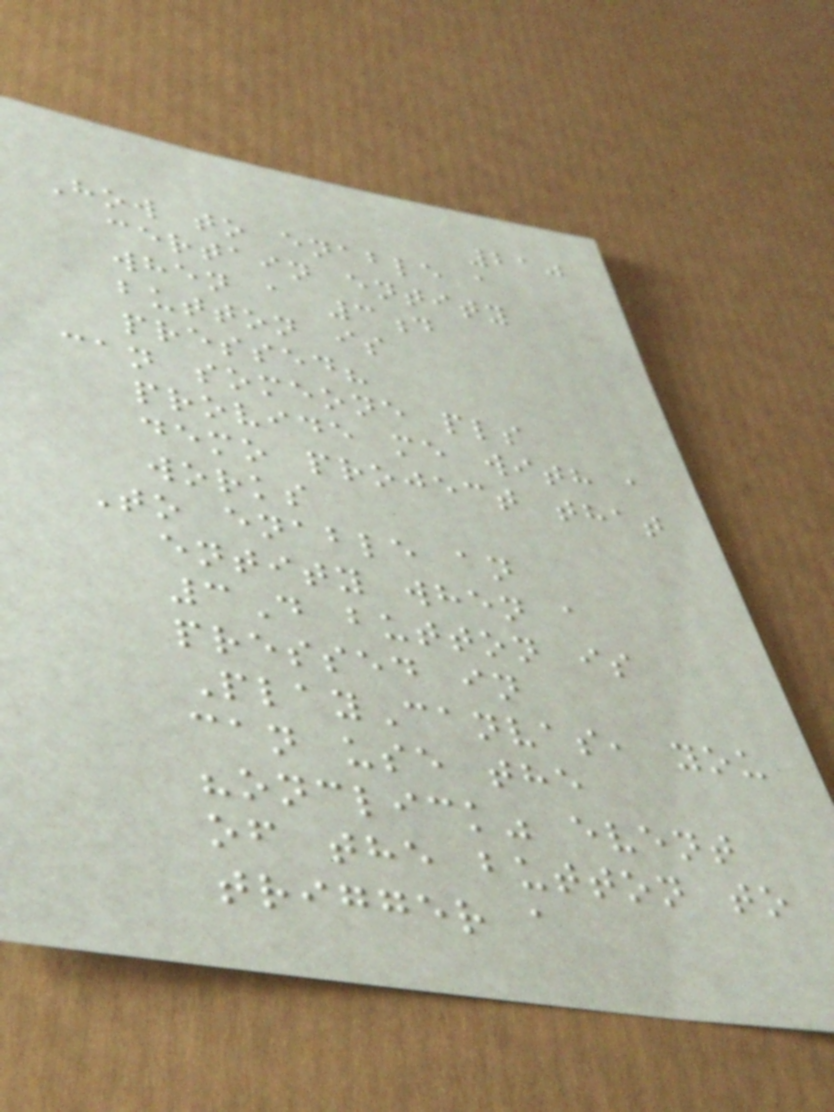210
How to enable a
certain entity
when a 3d
button is
pressed?
can someone pls
provide me with a
demo project that
works
To enable an
entity when a
3D button is
pressed in
PlayCanvas, you
can use the
"onclick" event
of the button to
trigger a
